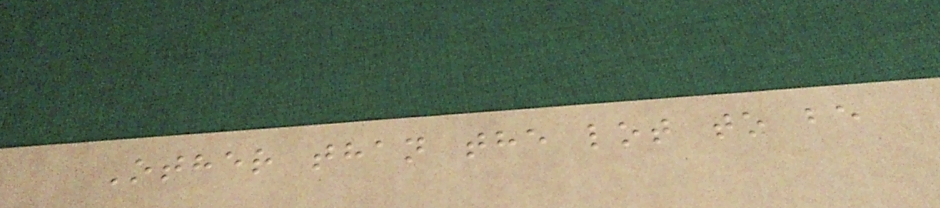Other than the lot to be
